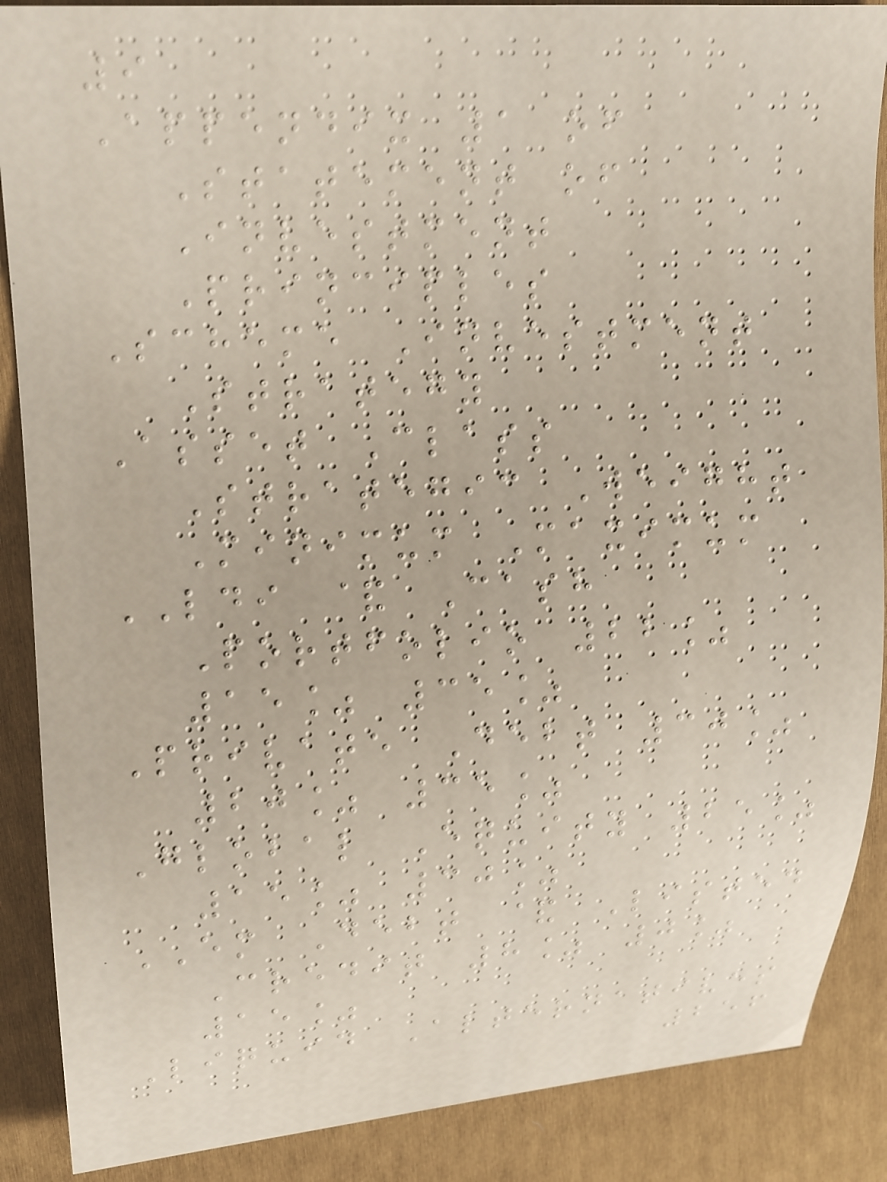9
Appendix 1 of
Statement of
Investment
Principles
Scheme Investment
Strategy
Asset Class
Strategic Weight
Minimum Maximum
LDI & Cash
Portfolio 22%
15% 35%
Private Debt 30%
20% 35%
Global Equity 25%
15% 30%
EM Debt & Listed
Credit 8% 0%
15%
Liquid Alternatives
256
